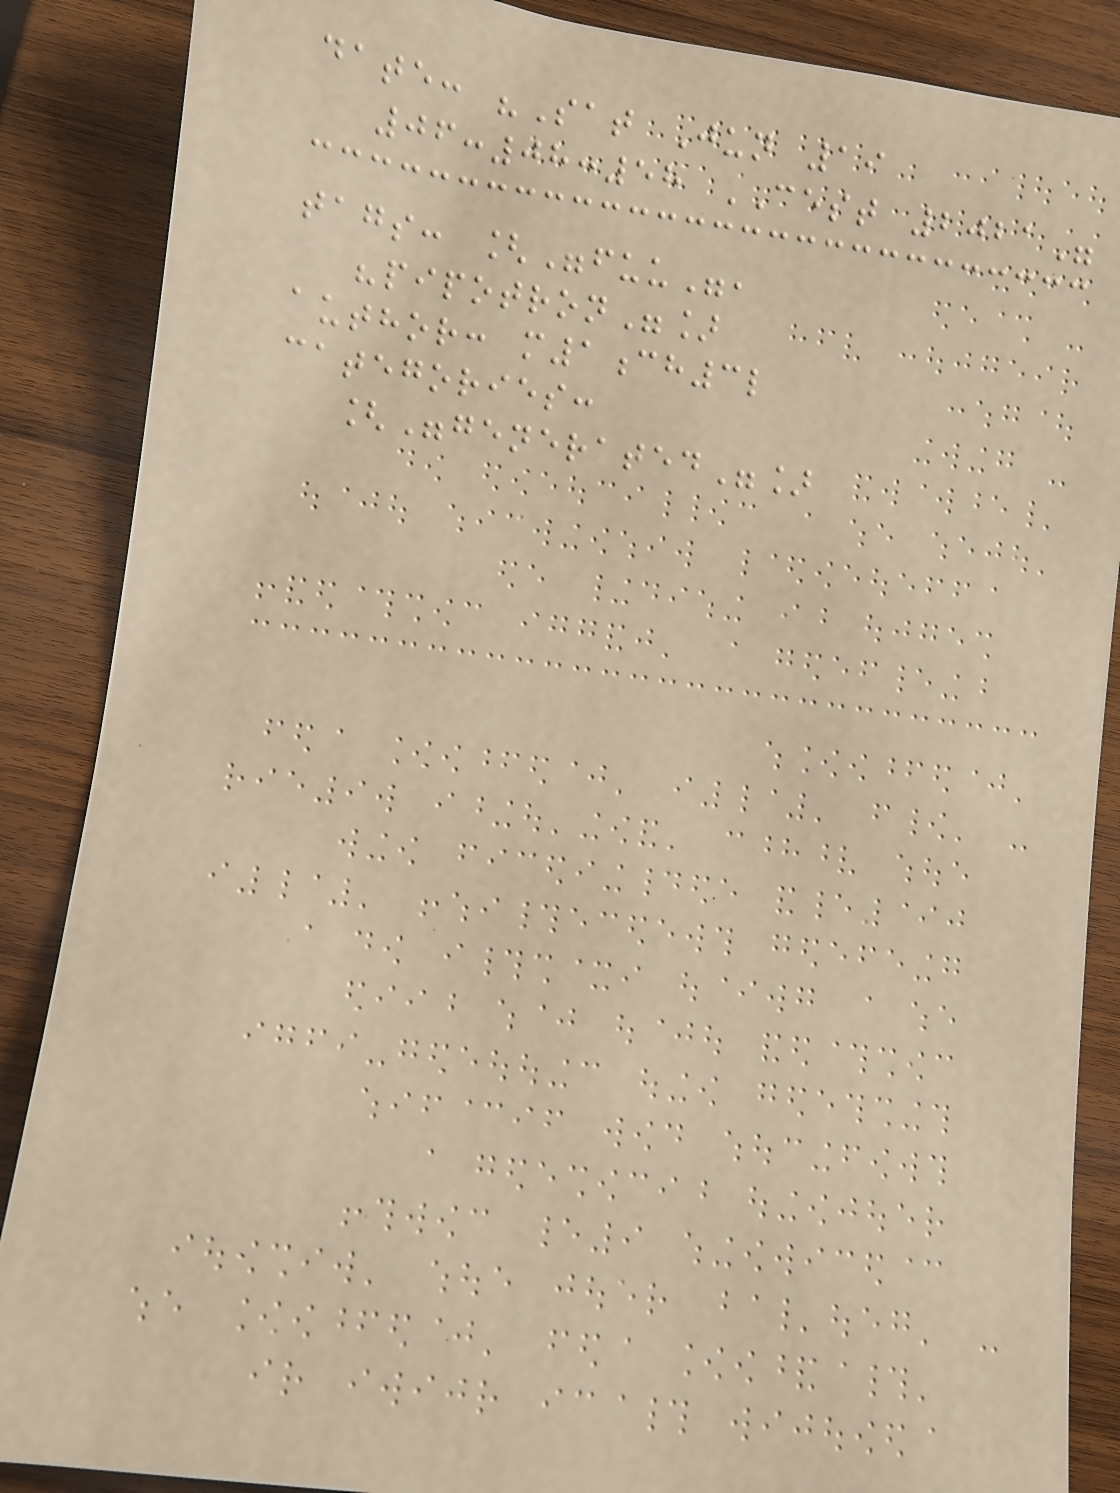date: "Sat Jun 19
06:08:58 CEST 2021"
tags: ["fuu",
"pipotron"]
author: m1ch3l
categories:
["generated"]
